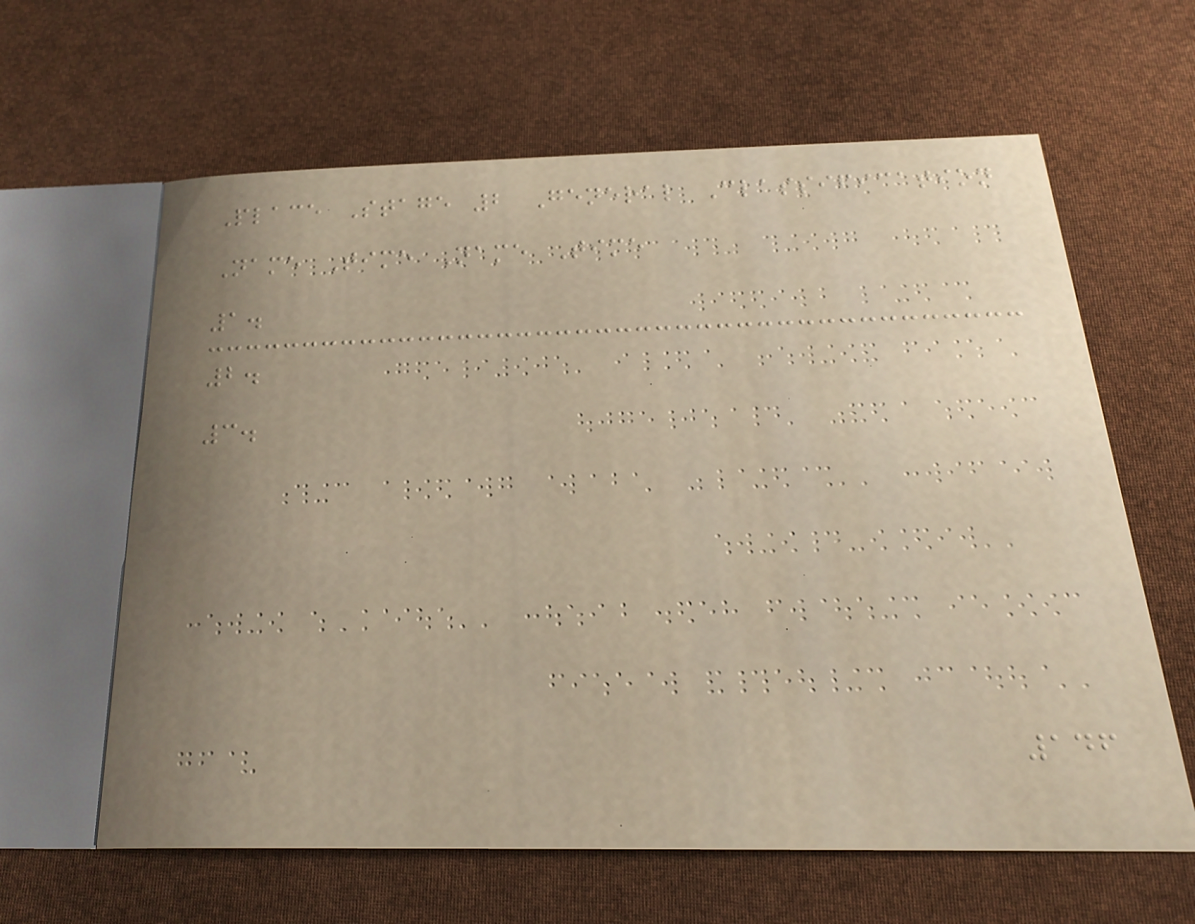Place Stage 2 General Classification
Name Time Name Time
1.
2.
3.
146
